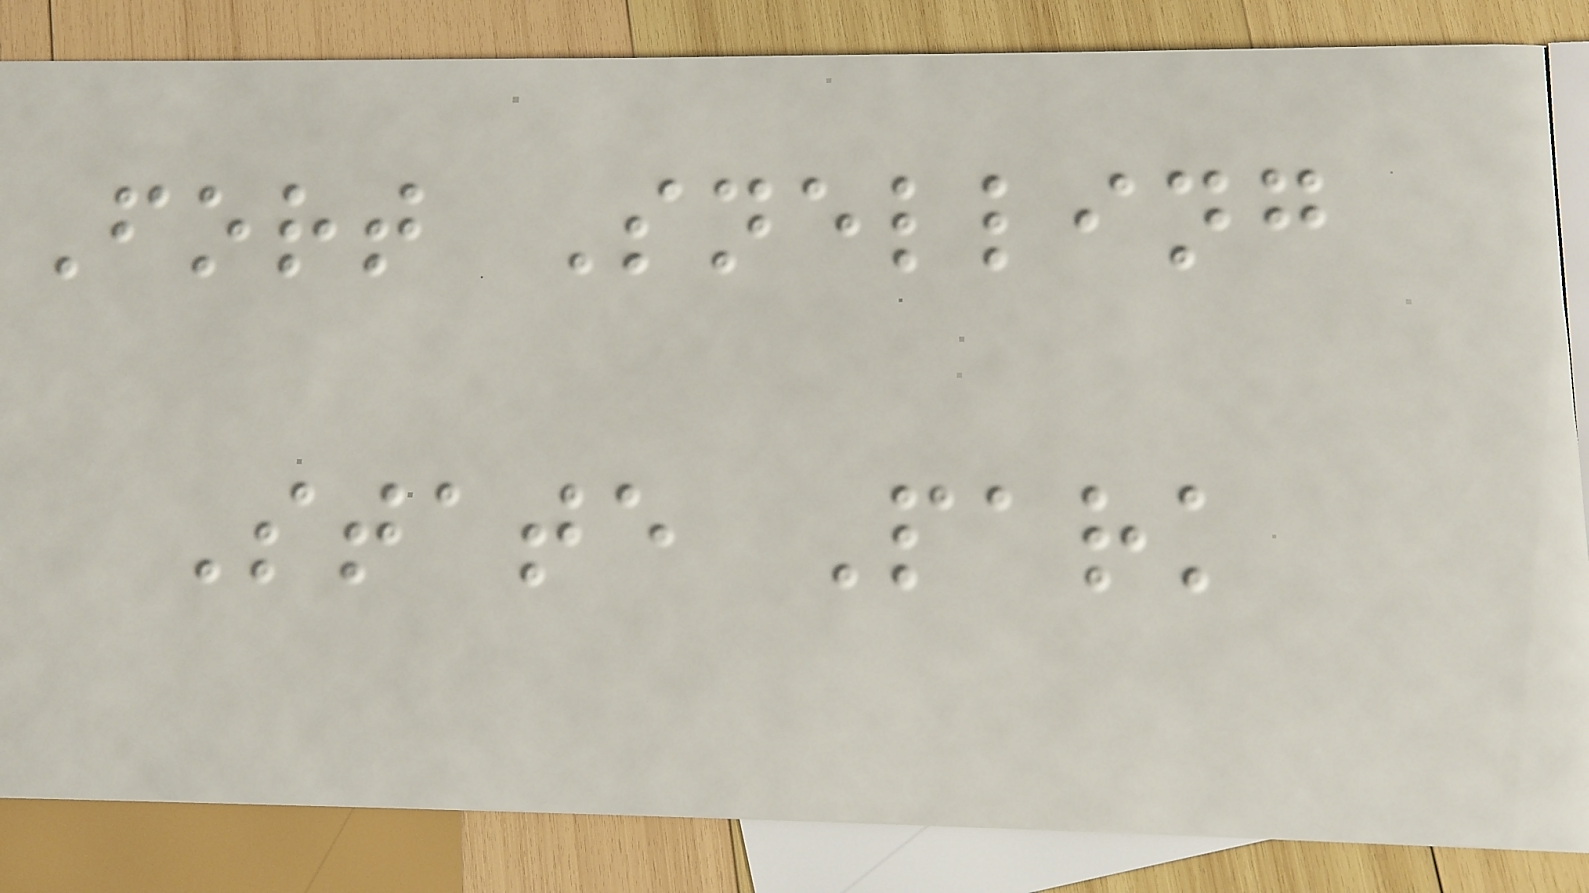Fort Snelling
State Park
